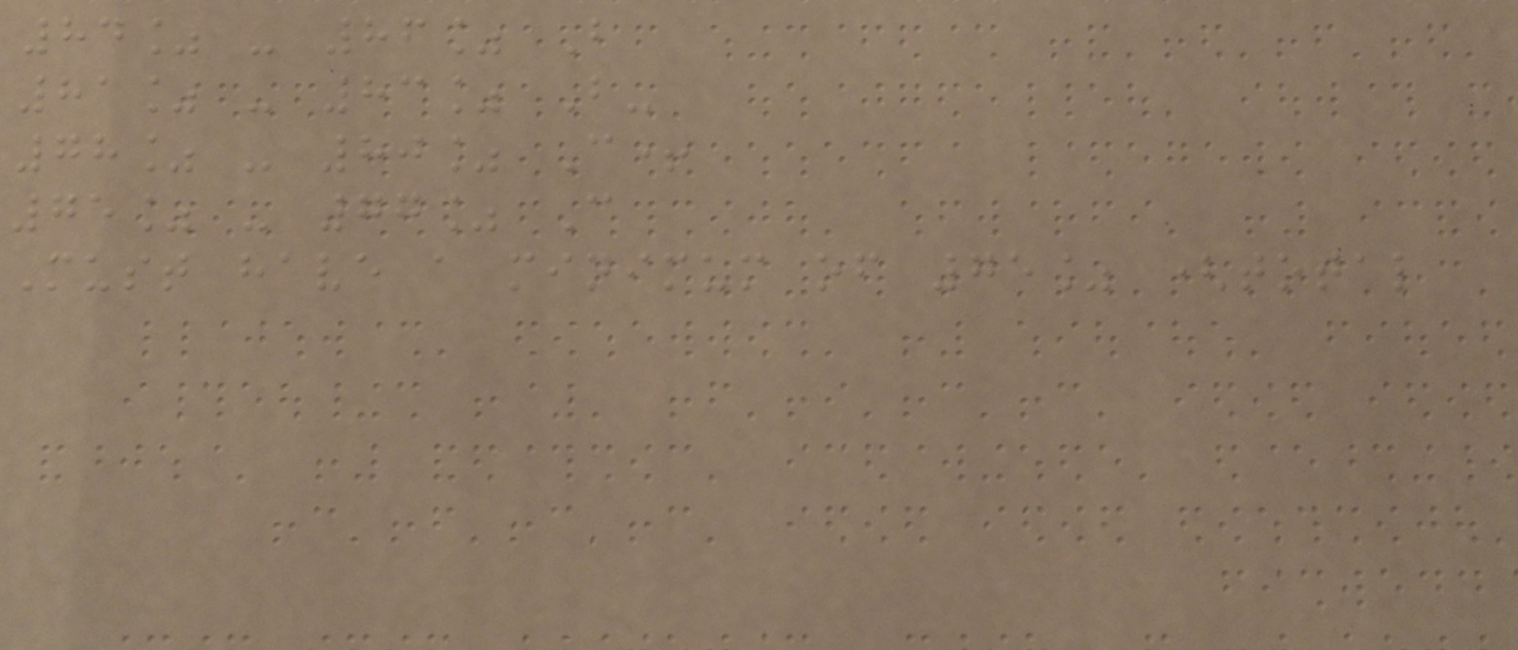84% - 86% B
81% - 83% B-
78% - 80% C+
75% - 77% C
Must have a minimum of 75% (total
